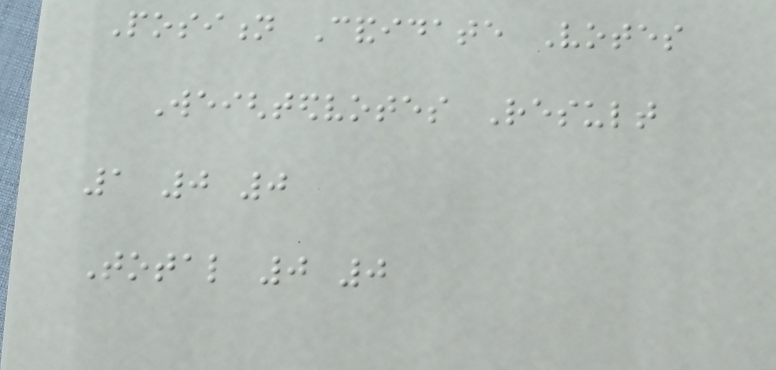Position Candidate Votes
Weightedvotes Result
1 0 0
Total 0 0
